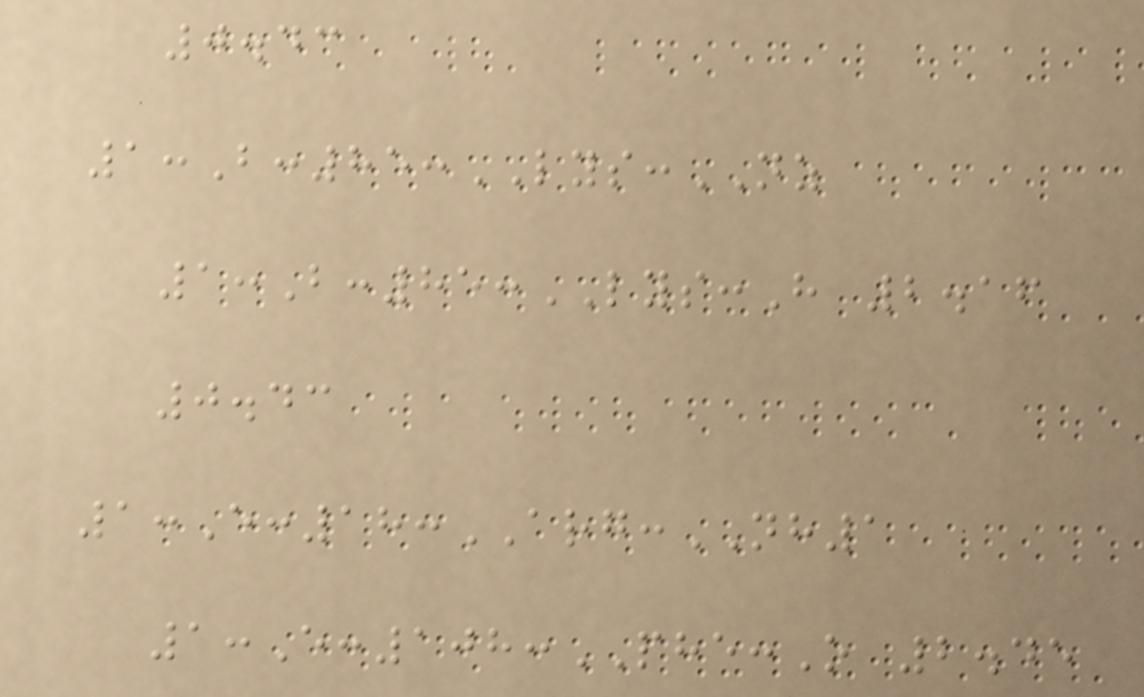0.43
1:B:85:LYS:NZ
1:B:85:LYS:H 2.16
0.43
1:E:18:ARG:NH1
1:E:108:PHE:O 2.45
